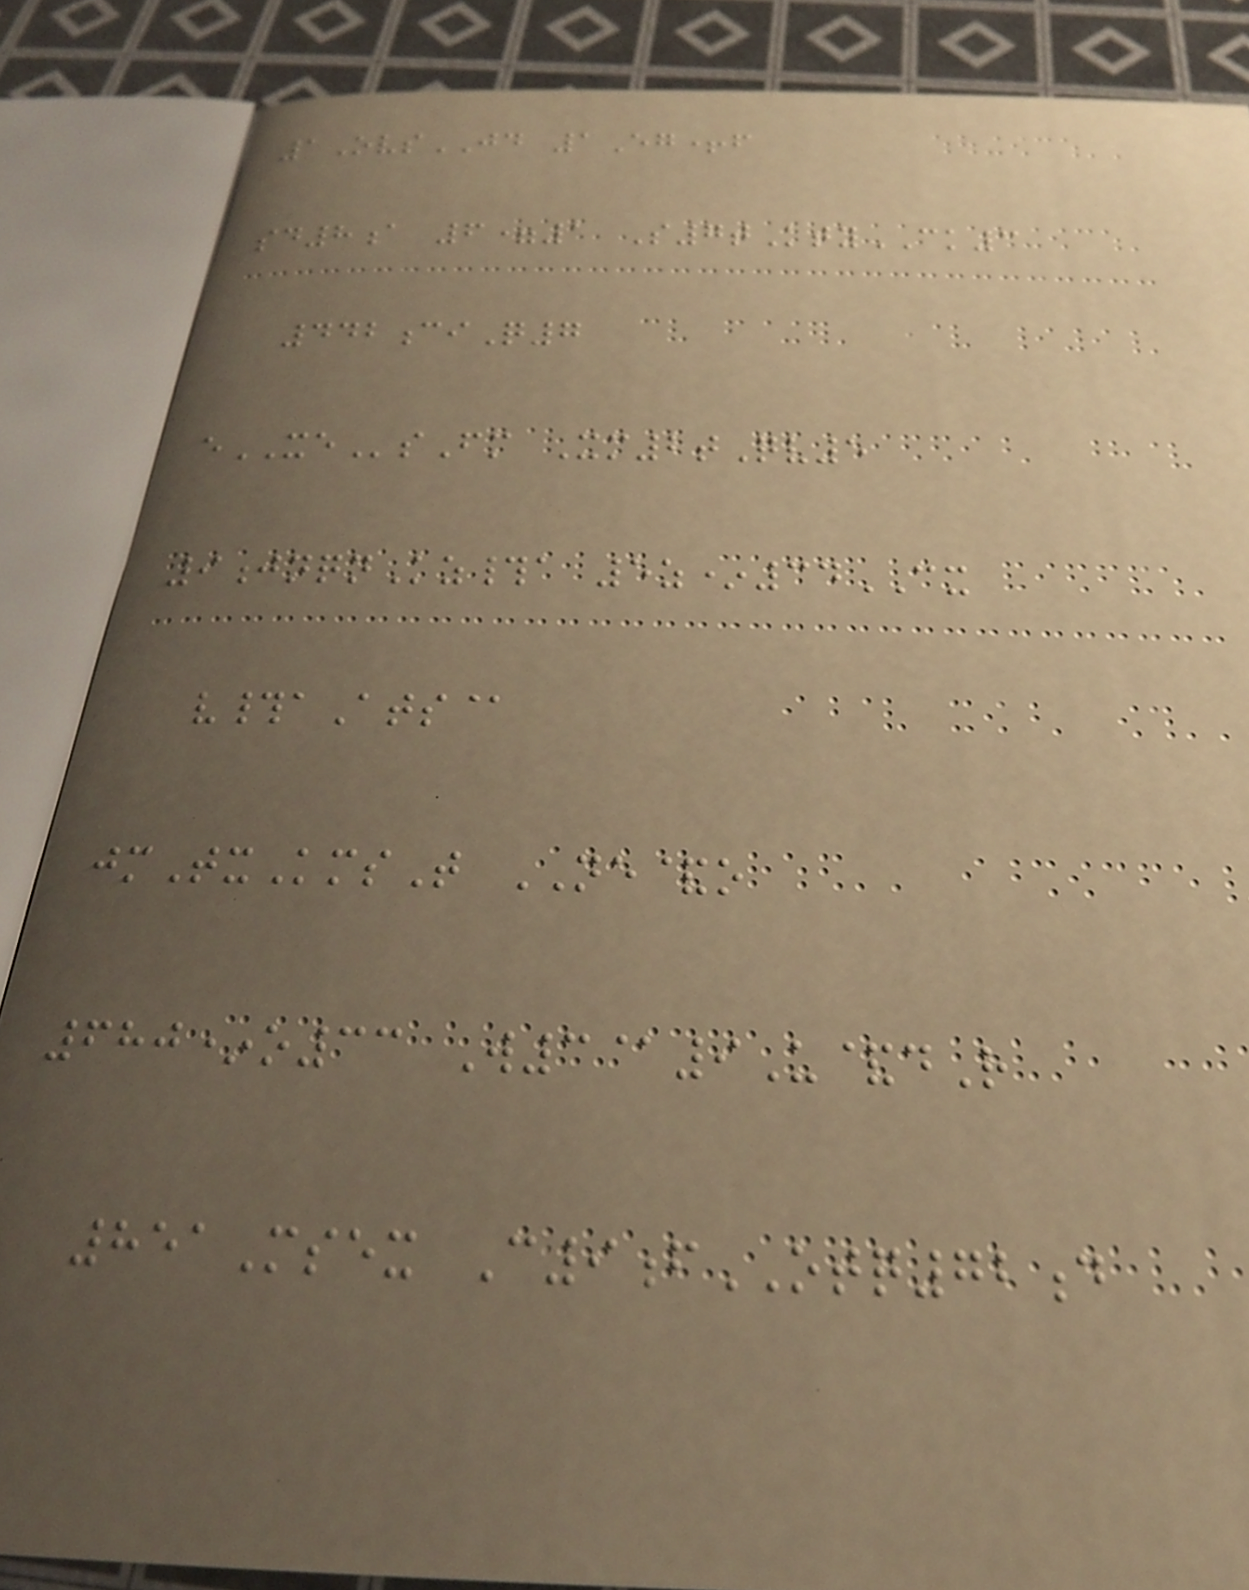1OvsJD 1Eg+f
sd8a 6=1 S7tKtyCK3
442ciQ7
eXEsFm Xm2tQv5
9jnqnKz#a 5z*34CX
v#aAts@
jmTxKmsT NE&o
680*o33 W3@9U&dR
851Msex C9fOTQ72d
